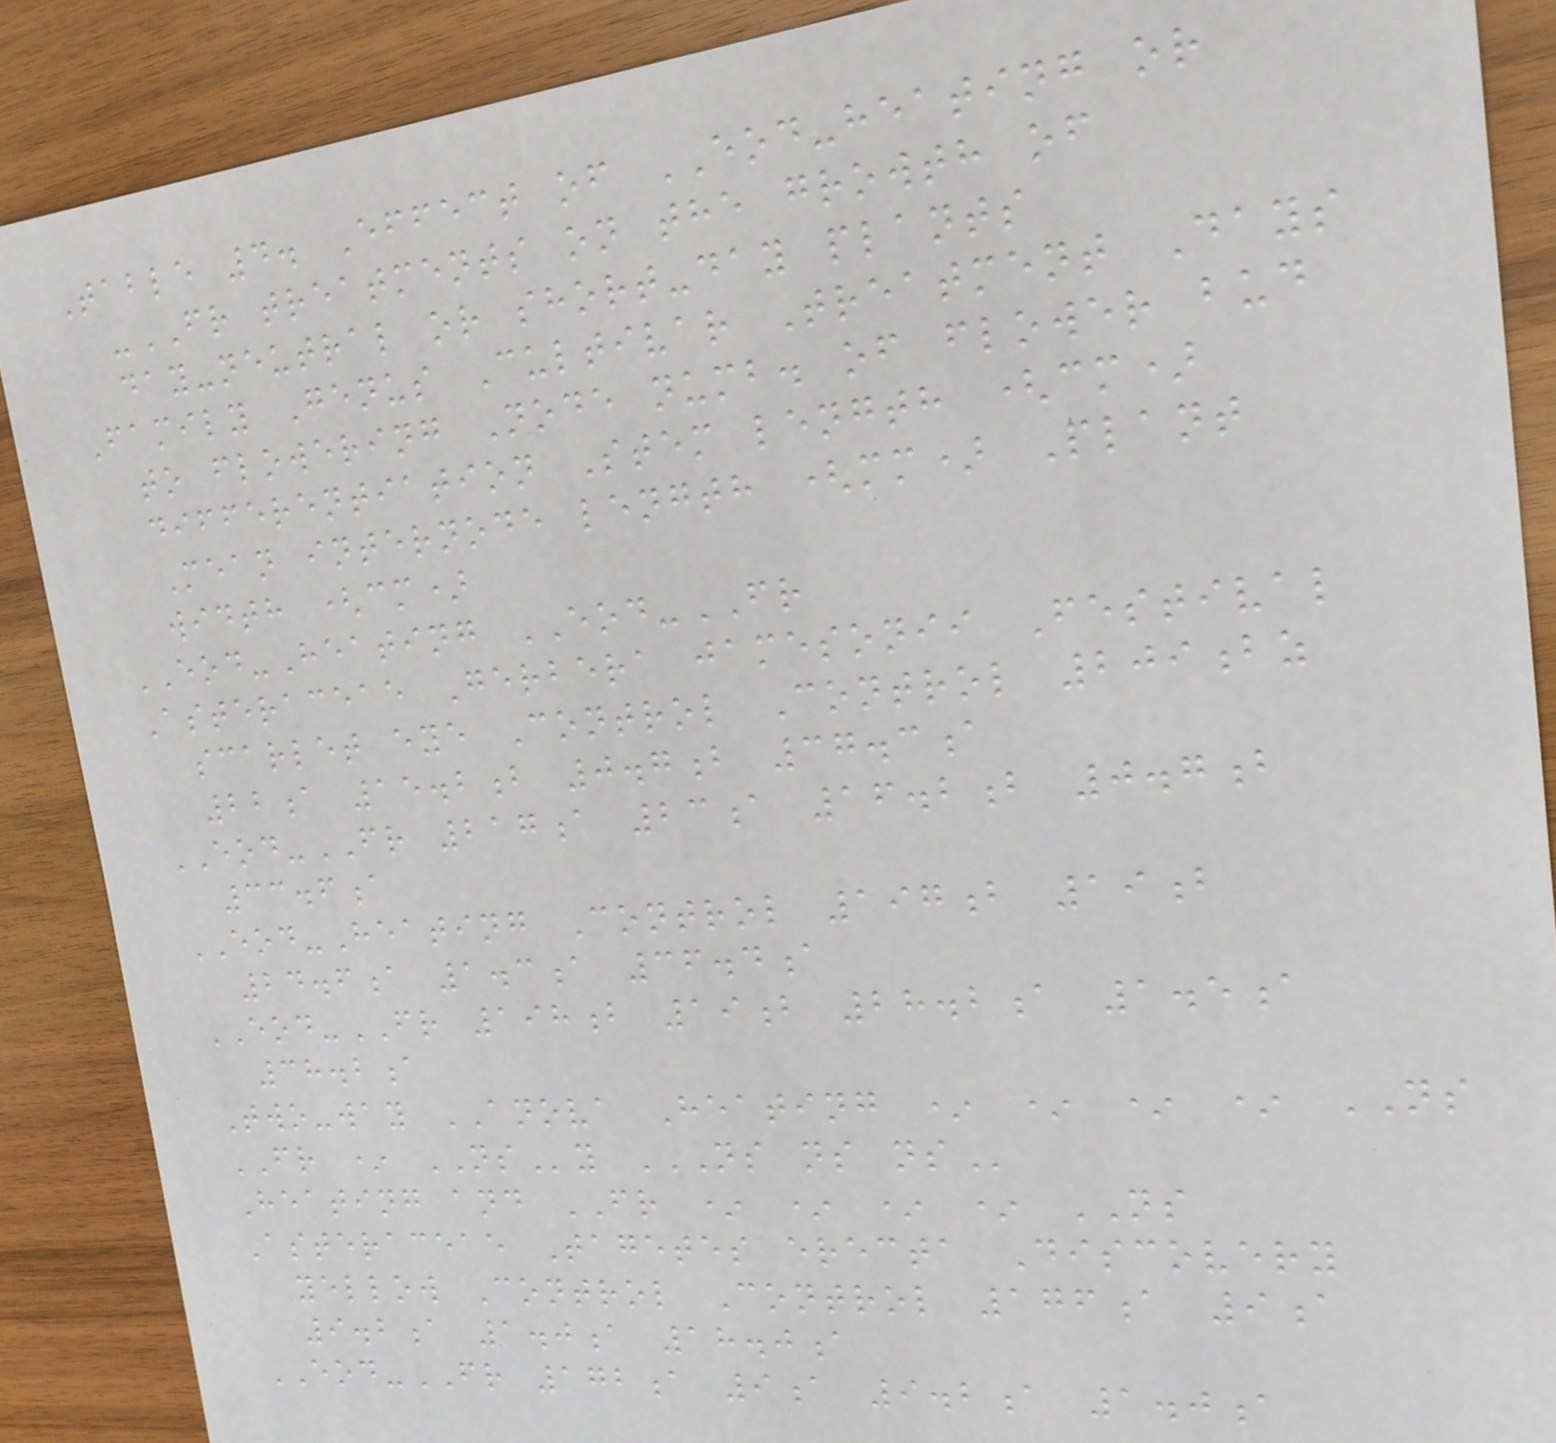Table 4. Effect of EOD-heating or
-FR treatments on the growth of
day-neutral or short-day plants
Family Genus Cultivar Treatment Days
to flowering Node numb. of flower bud
differentiation Stem length (cm)
Mean internode length (mm) Plant
width (cm)
EOD-Heating EOD-FR
Asteraceae Gerbera jamesonii Festival
scarlet eye Control Control 209bz
22a 15.2b 0.7b 37.3a
EOD-FR 217a 23a 16.2b 0.7b
33.6a
EOD-Heating Control 197b 19b
24.6a 1.3a 36.4a
EOD-FR 198b 19b 28.2a 1.5a
38.2a
Two-way ANOVA Heating * * * * NS
FR * NSy NS NS NS
Heating and FR * * * * NS
Asteraceae Tagetes erecta Discovery
yellow Control Control 176a 9a
9.2a 1.0a 18.0a
EOD-FR 172a 9a 9.2a 1.0a
